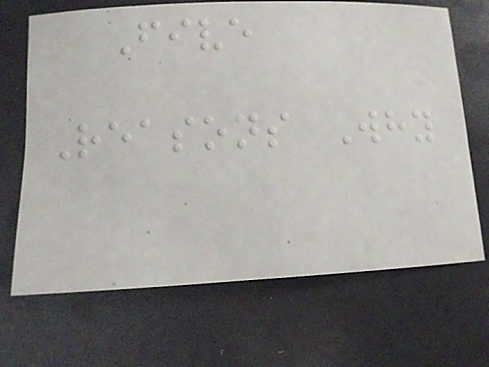Five
Reasons Why
